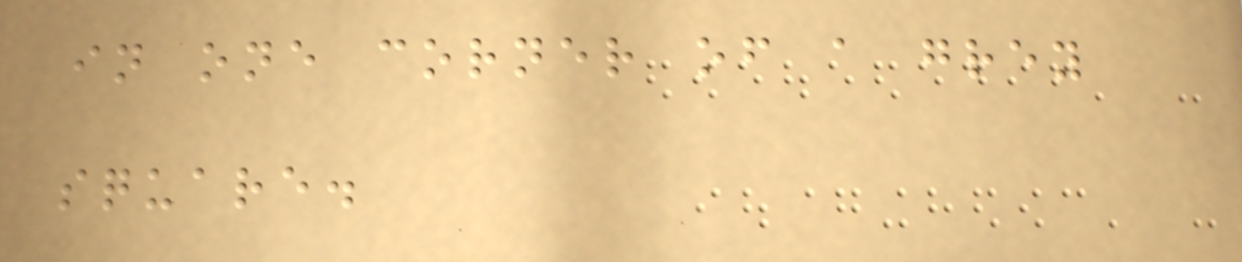in one corner of a grey
square.
